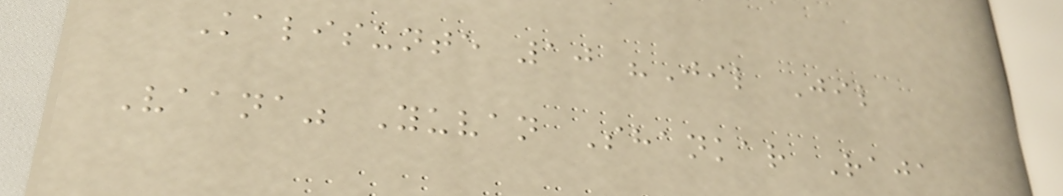Kalisunte 10 "Jil Jil
Vaana" Yuvan Shankar Raja
